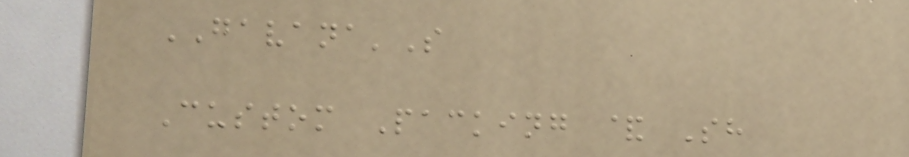GAVANA'S
Custom Packing & Sh
